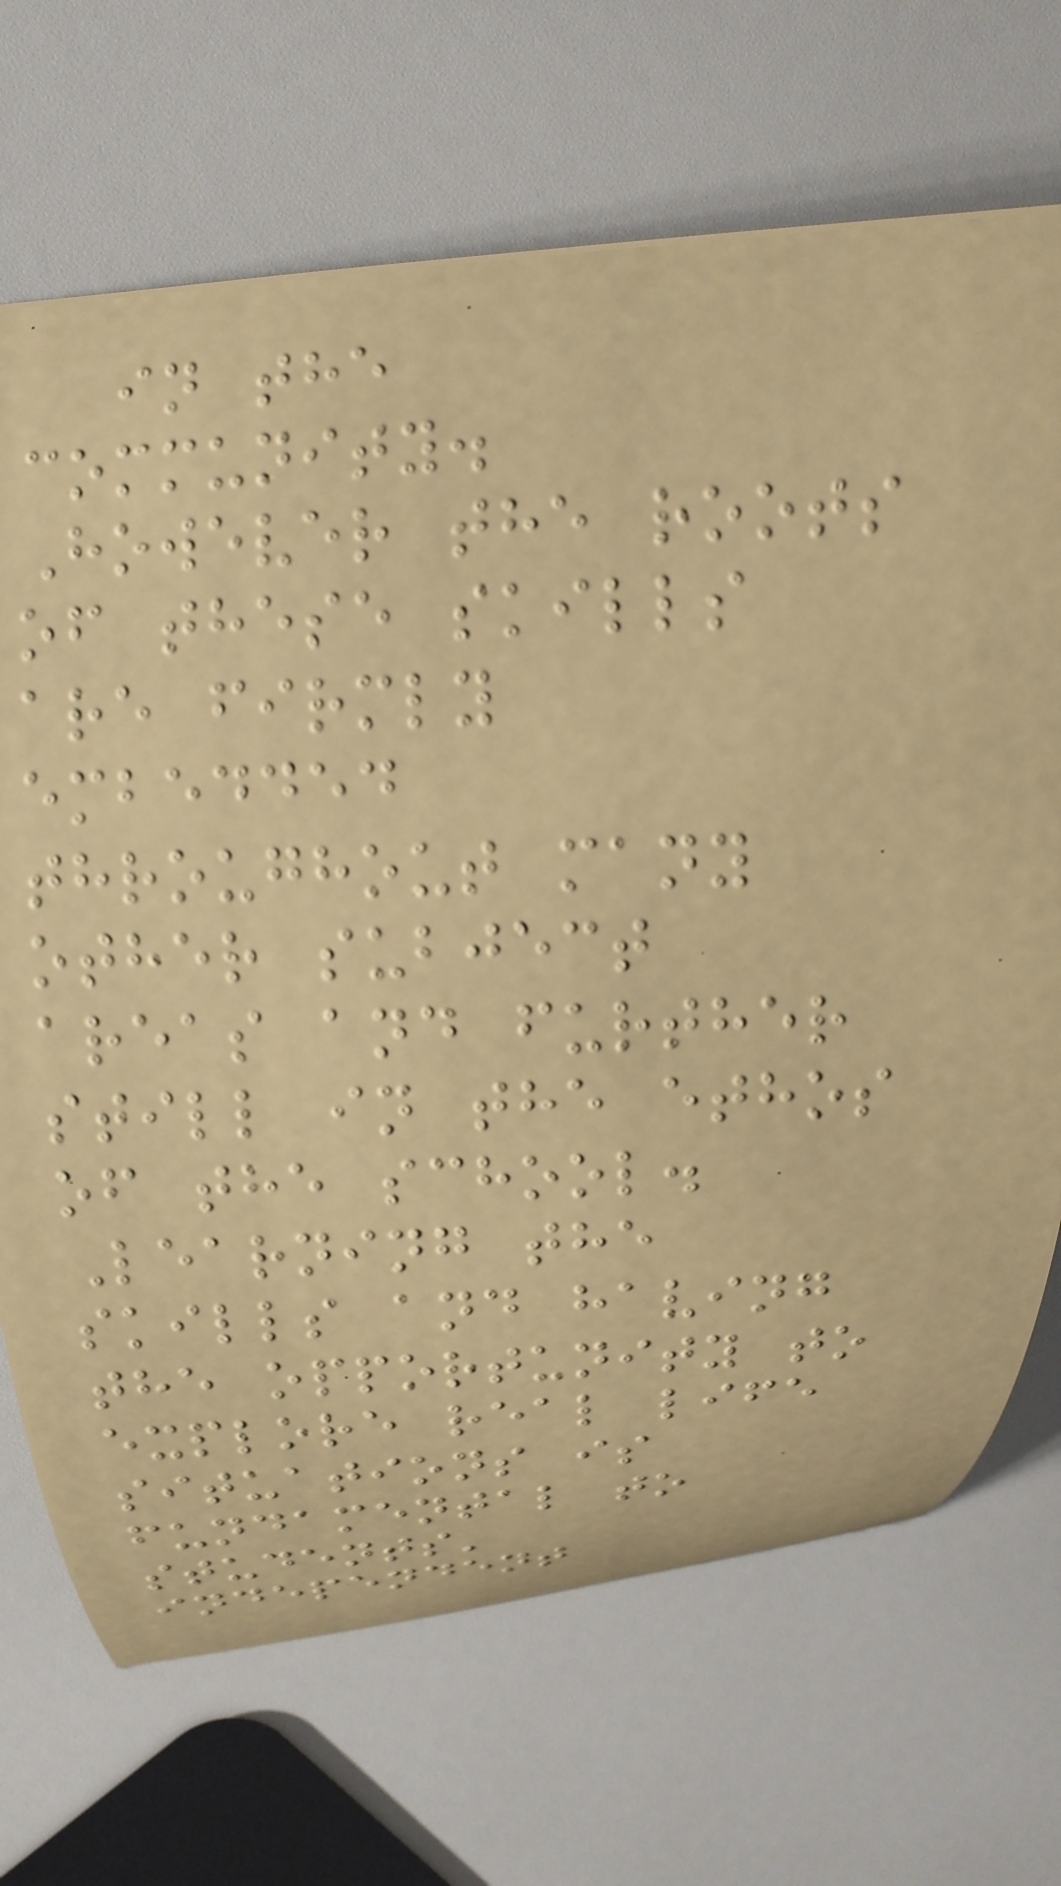in the
community.
However the roots
of these skills
are firmly
embedded
throughout many
other subject
areas and further
still in the ethos
of the school.
Learning the
skills and having
the opportunity to
explore real life
situations is
fundamental to
students'
independent
